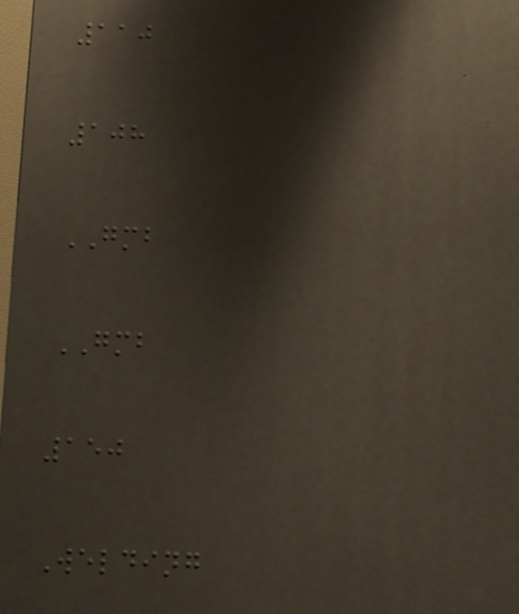110
108
GMB
GMB
150
Welding
